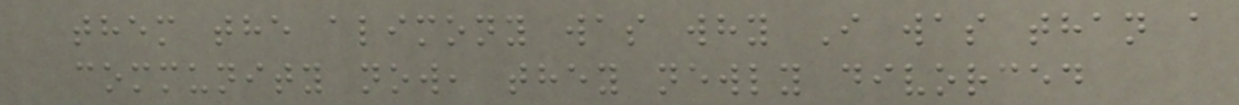them the alimony was why I was than a
community now, they newly divorced
